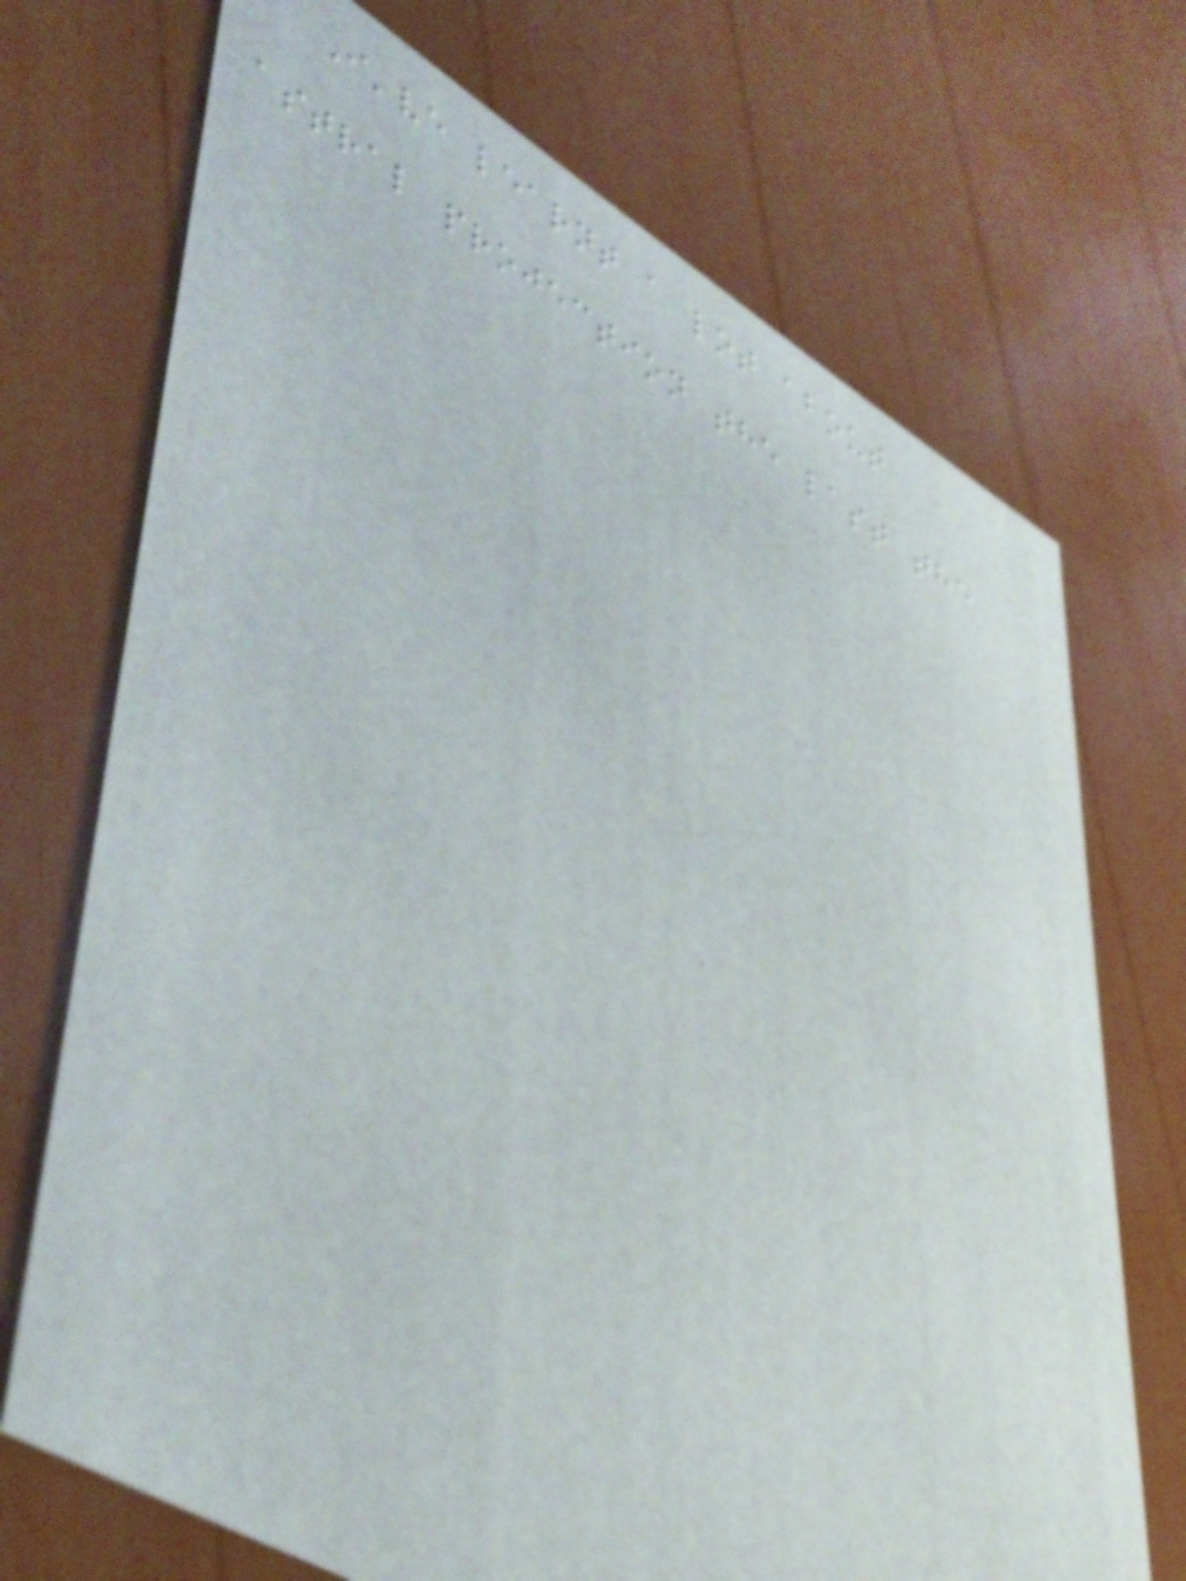I've learnt a lot about
astral projection the last the
